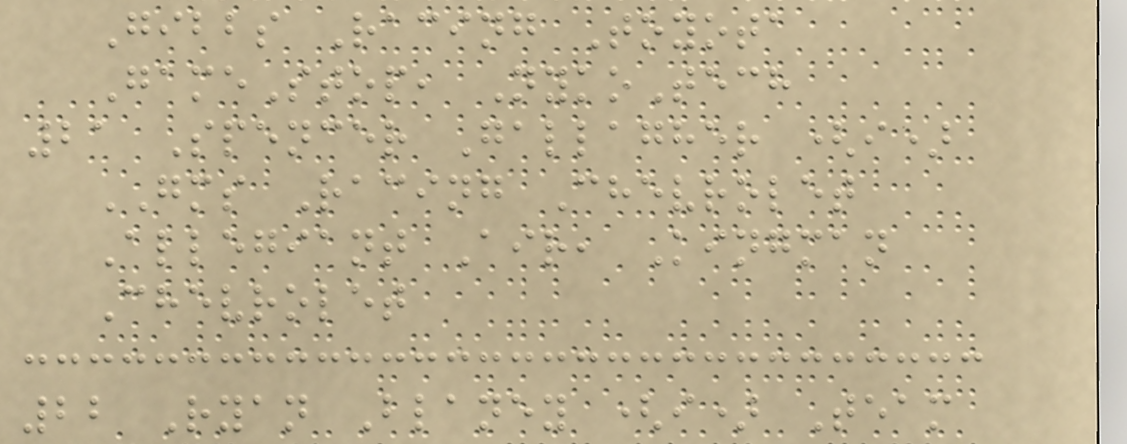Gibbs Racing Toyota
GameStop, NykoTech
21 Spencer Gallagher (i)
GMS Racing Chevrolet
Allegiant Air, Kingman
Chevrolet
22 Ryan Blaney (i) Team
